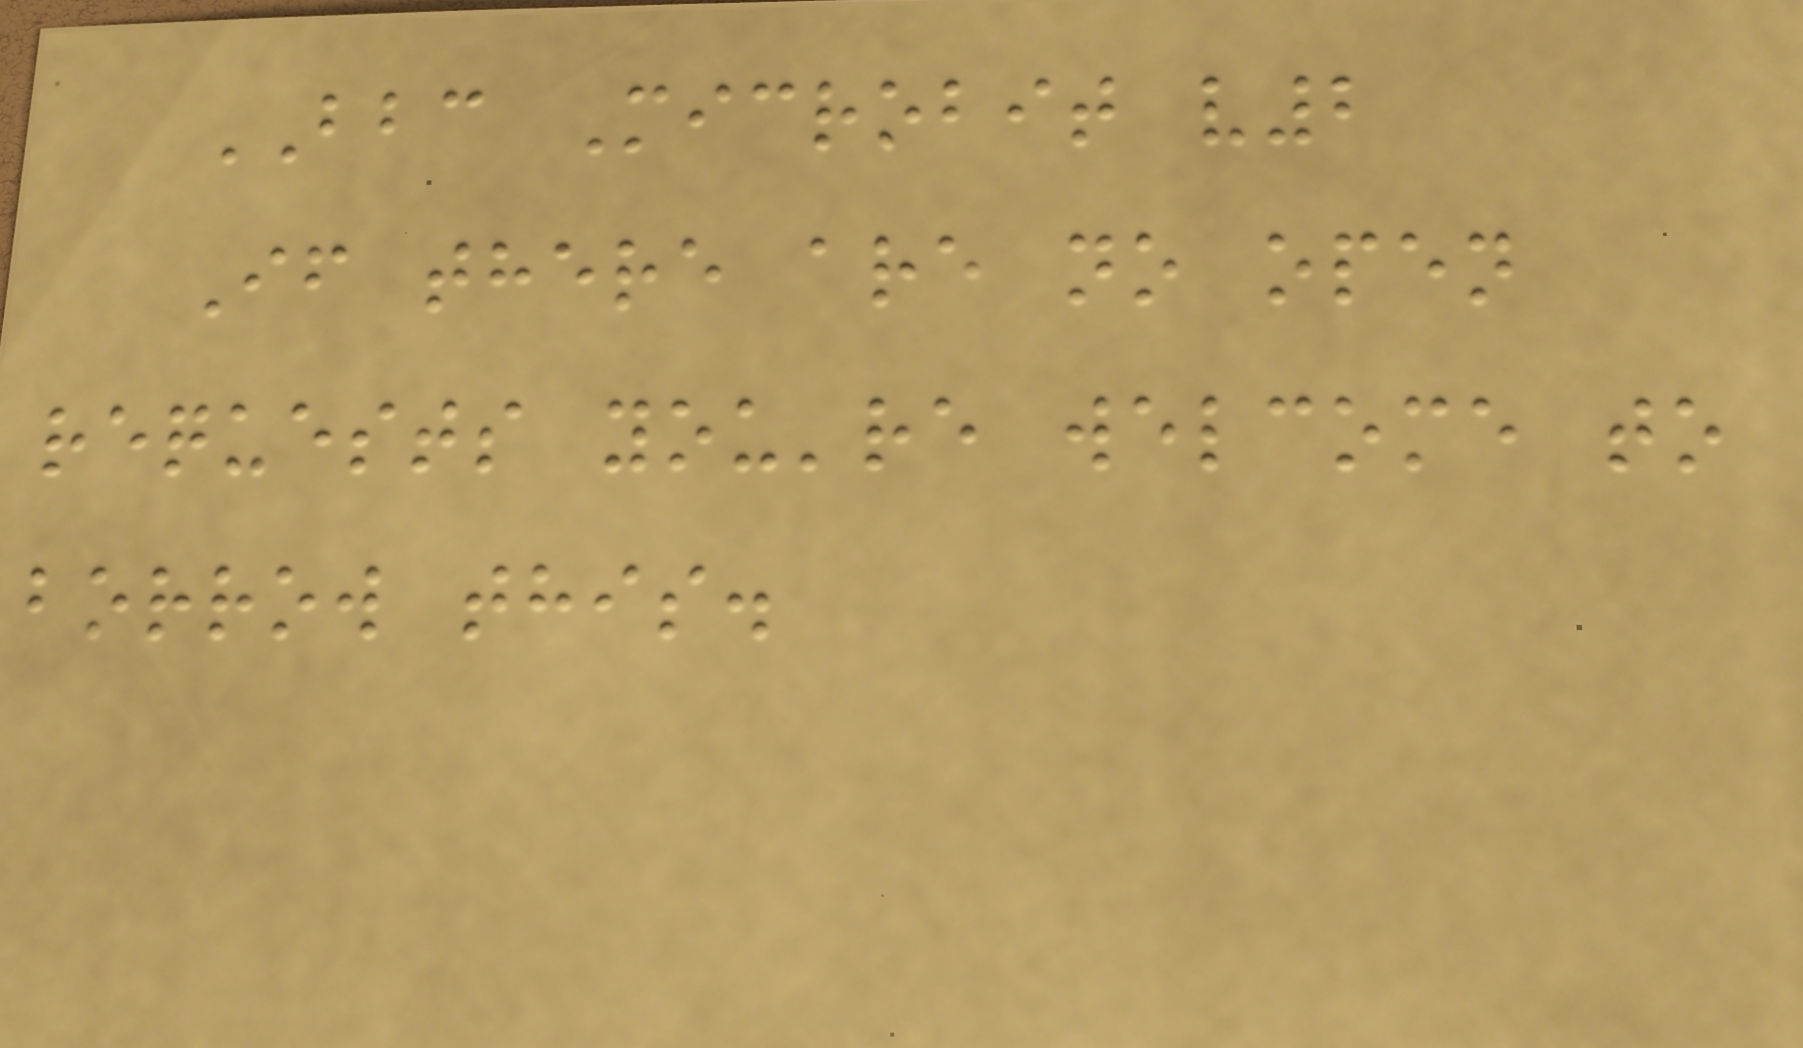BBC Microbit v2
If there are no open
requests you're welcome to
borrow this.
